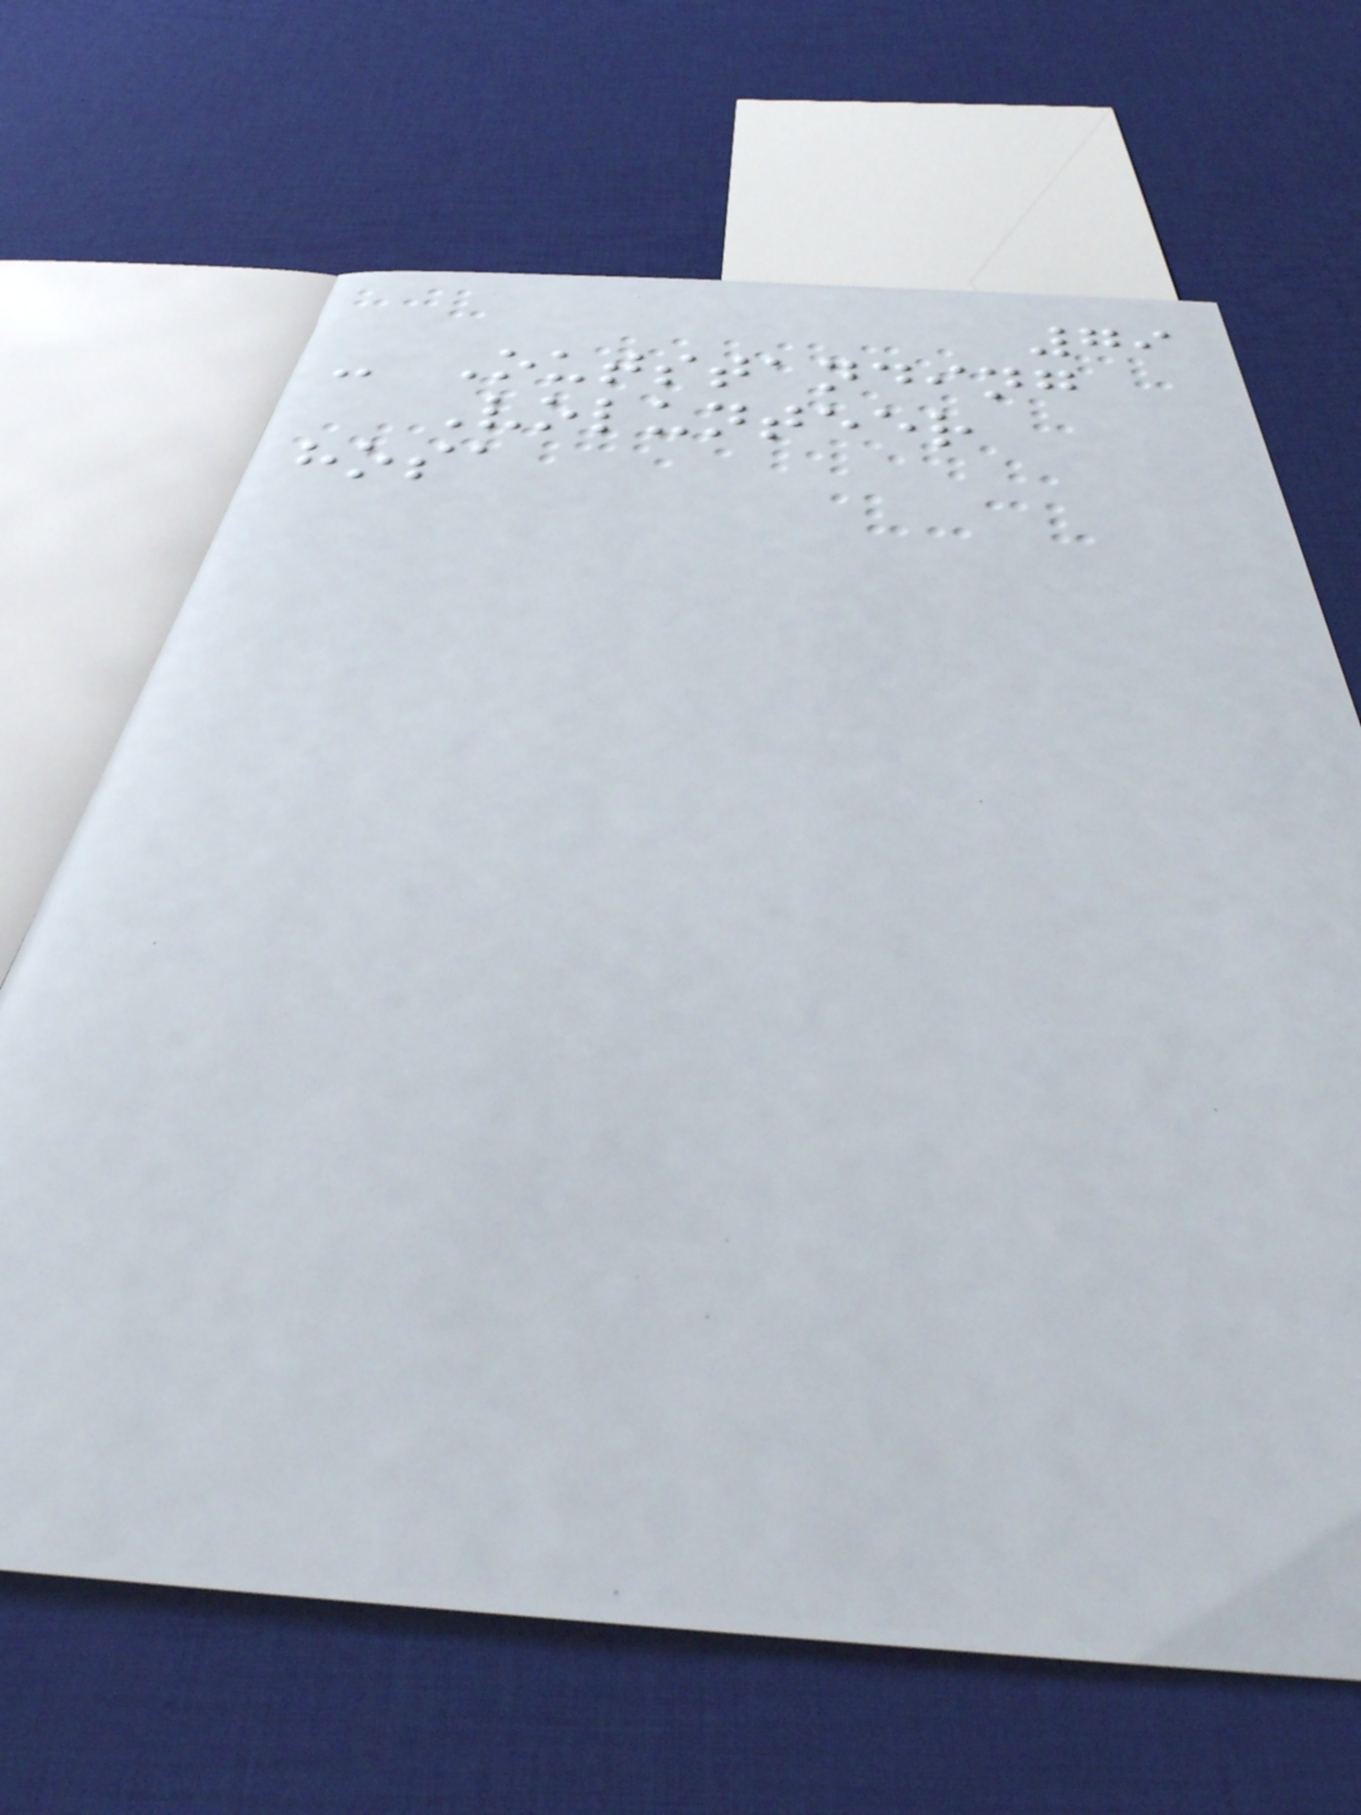79
- Outstanding
Volunteer
hosa
